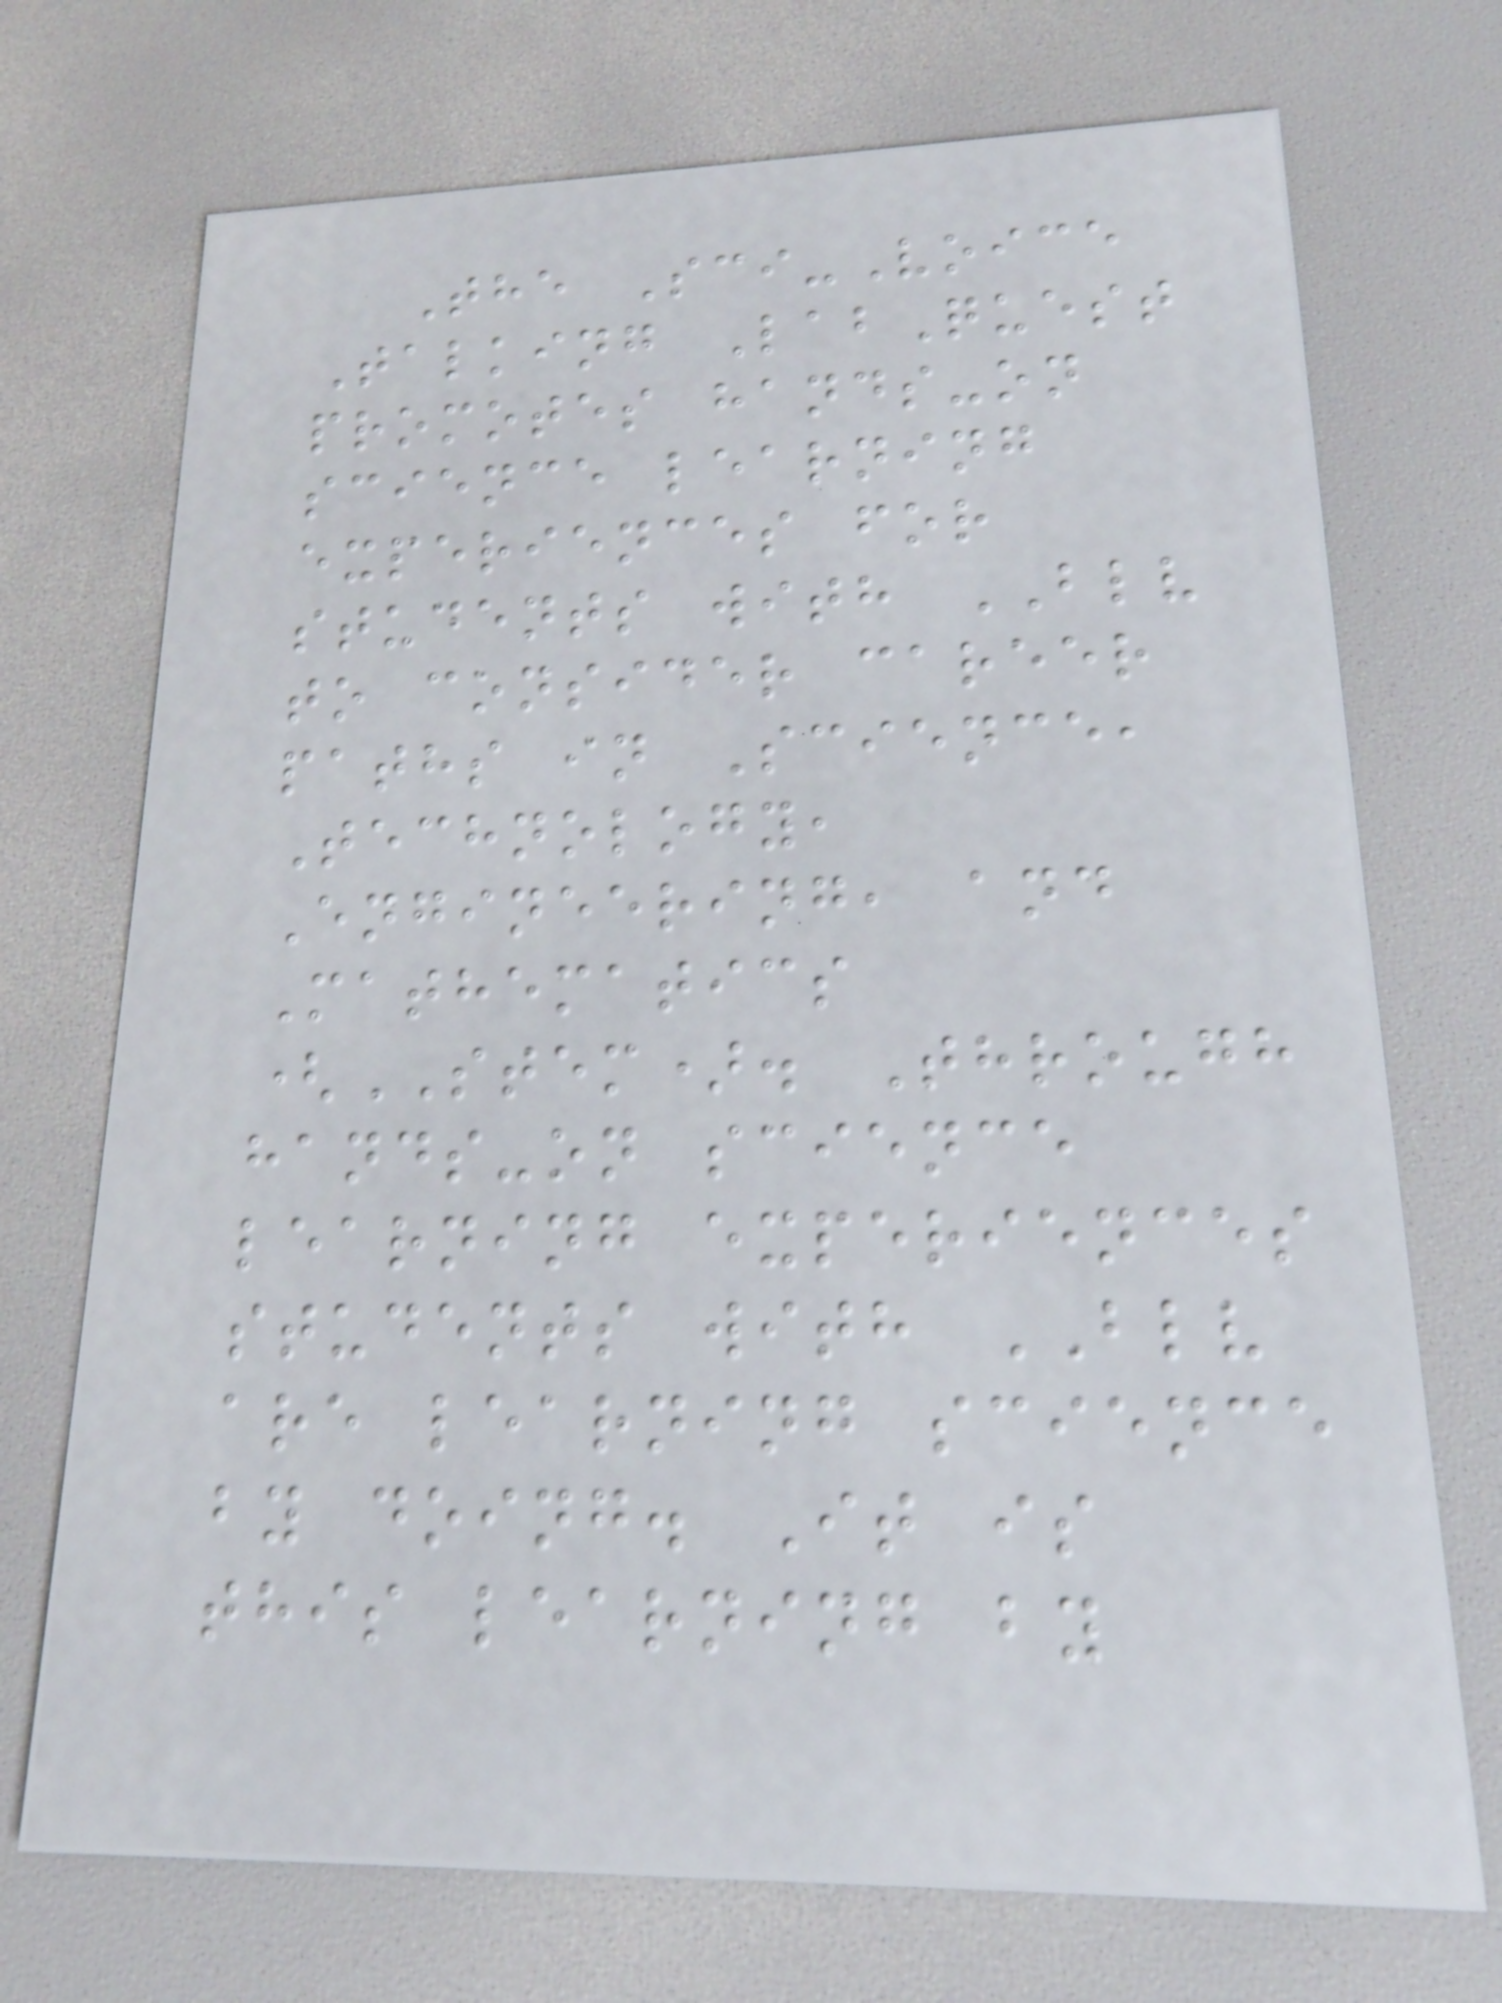The Sci-Voice
Talking LabQuest
promotes hands-on
science learning
experiences for
students with BLV
to consider career
paths in Science,
Technology,
Engineering, and
Mathematics
(STEM). Through
hands-on science
learning experiences
students with BLV
are learning science
by doing. It is
this learning by
